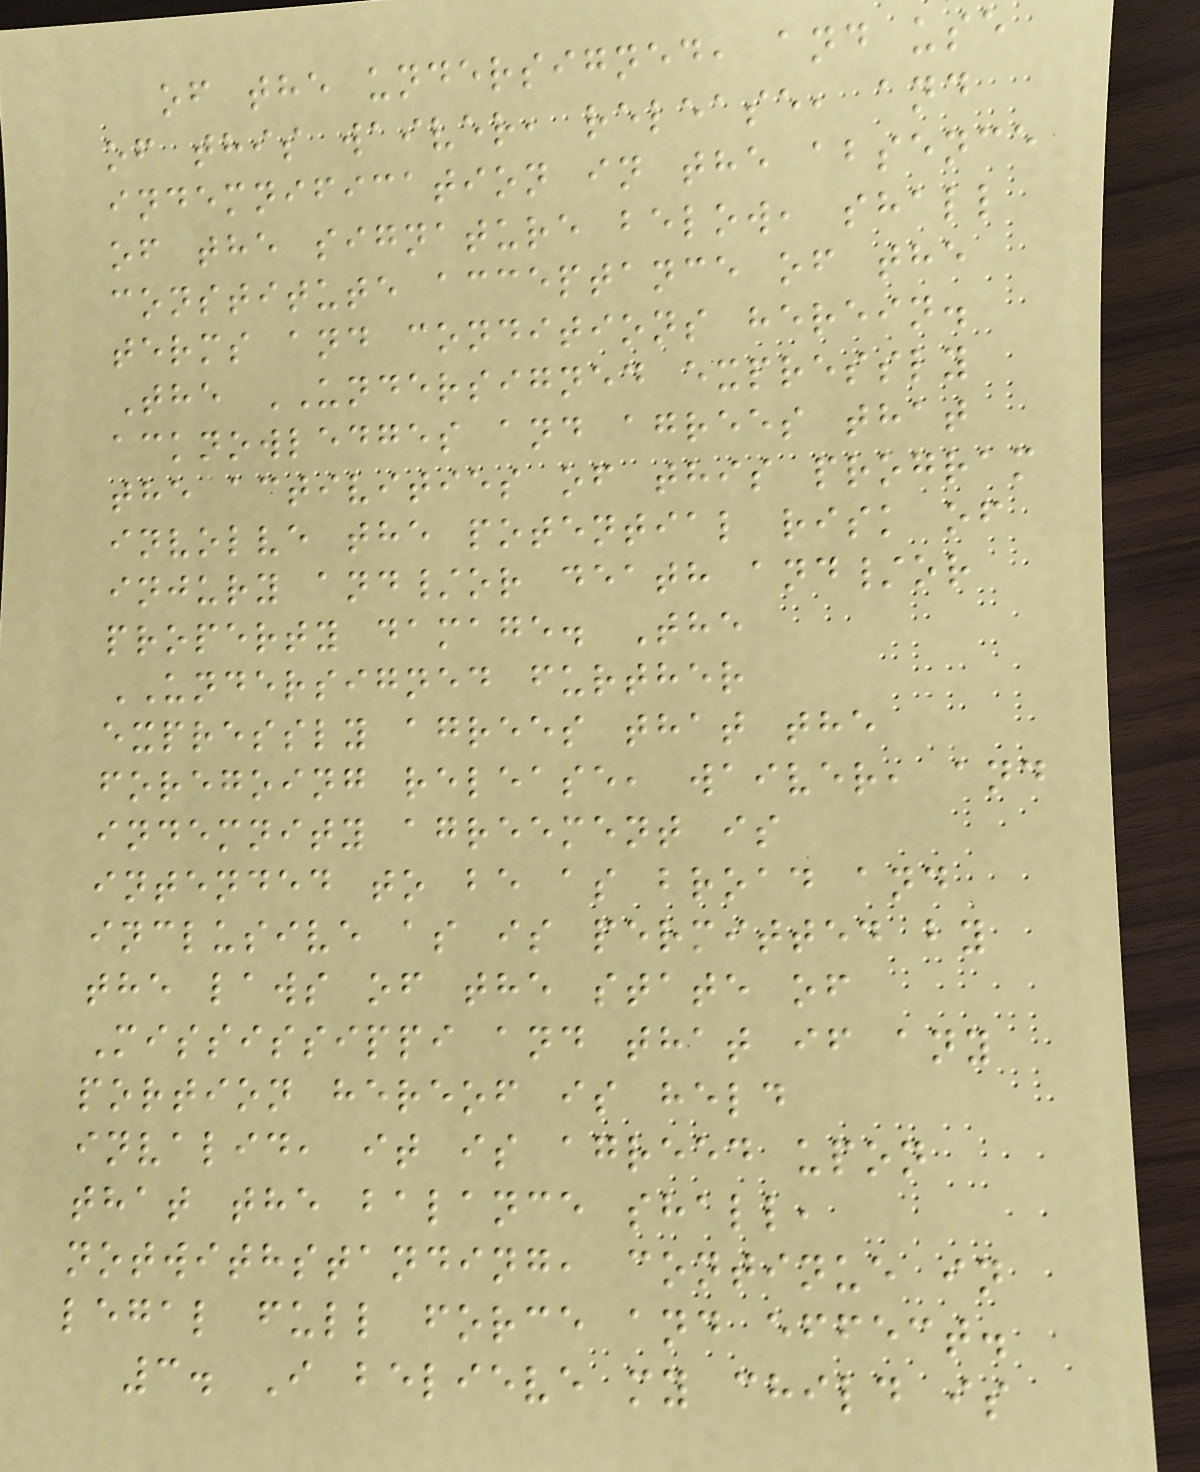of the undersigned, and use
of this waiver, release, and
indemnification in the absence
of the signature below, shall
constitute acceptance of the
terms and conditions herein.
The UNDERSIGNED expressly
acknowledges and agrees that
the activities of this program
involve the potential risk of
injury and/or death and/or
property damage. The
UNDERSIGNED further
expressly agrees that the
foregoing release, waiver, and
indemnity agreement is
intended to be as broad and
inclusive as is permitted by
the laws of the state of
Mississippi and that if any
portion hereof is held
invalid, it is agreed upon
that the balance shall,
notwithstanding, continue in
legal full force and effect.
3. I believe my child is
